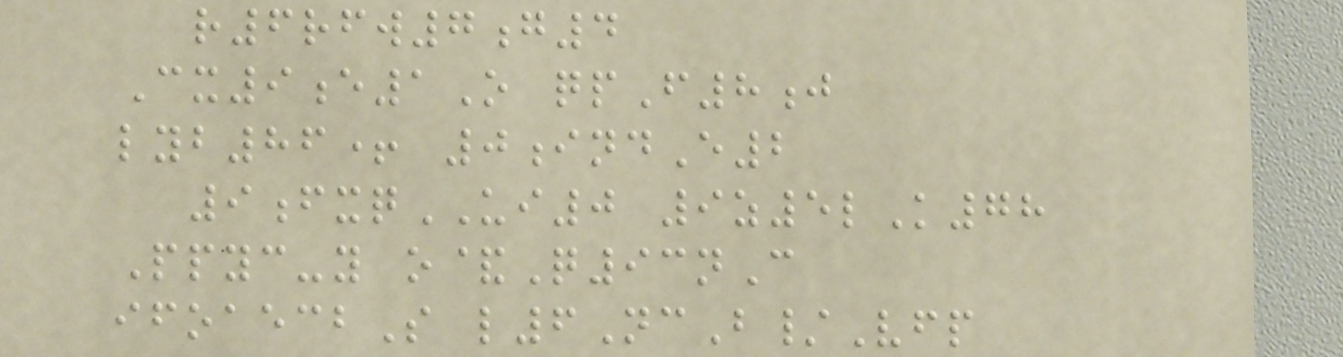r6rfw7g4
Cx9e1O qpF8j
lyb86+ 0indE2
9fxqUI0 9z5lK78
Ppyc-y o&Q93nC
ifoaecbS l6NcB/Vfp
